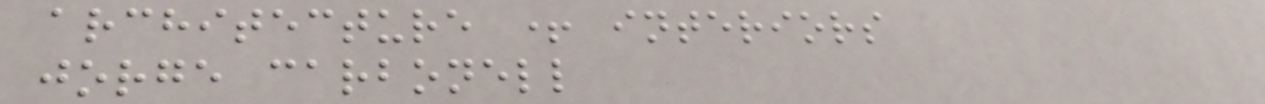architecture + interiors
jorge carbonell
